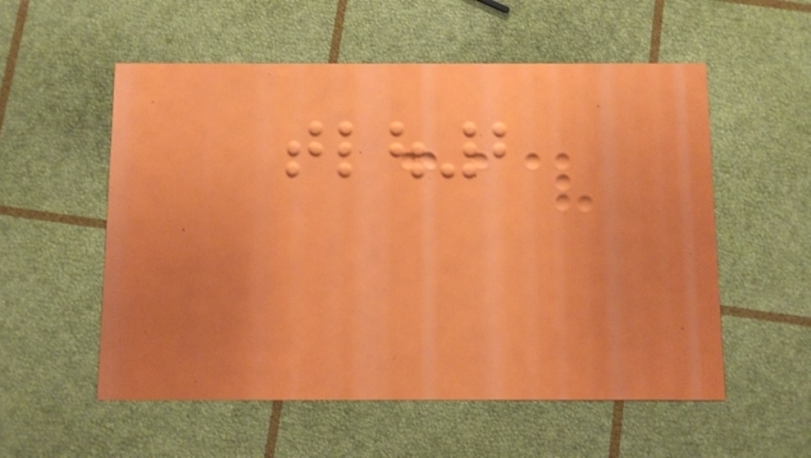tlou2
